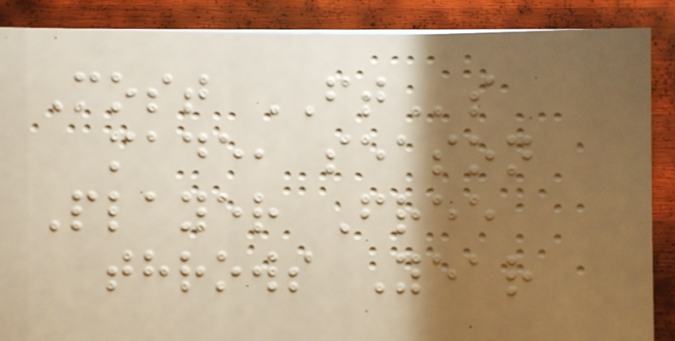Most FTs
made, season
Player Free
throws Year
